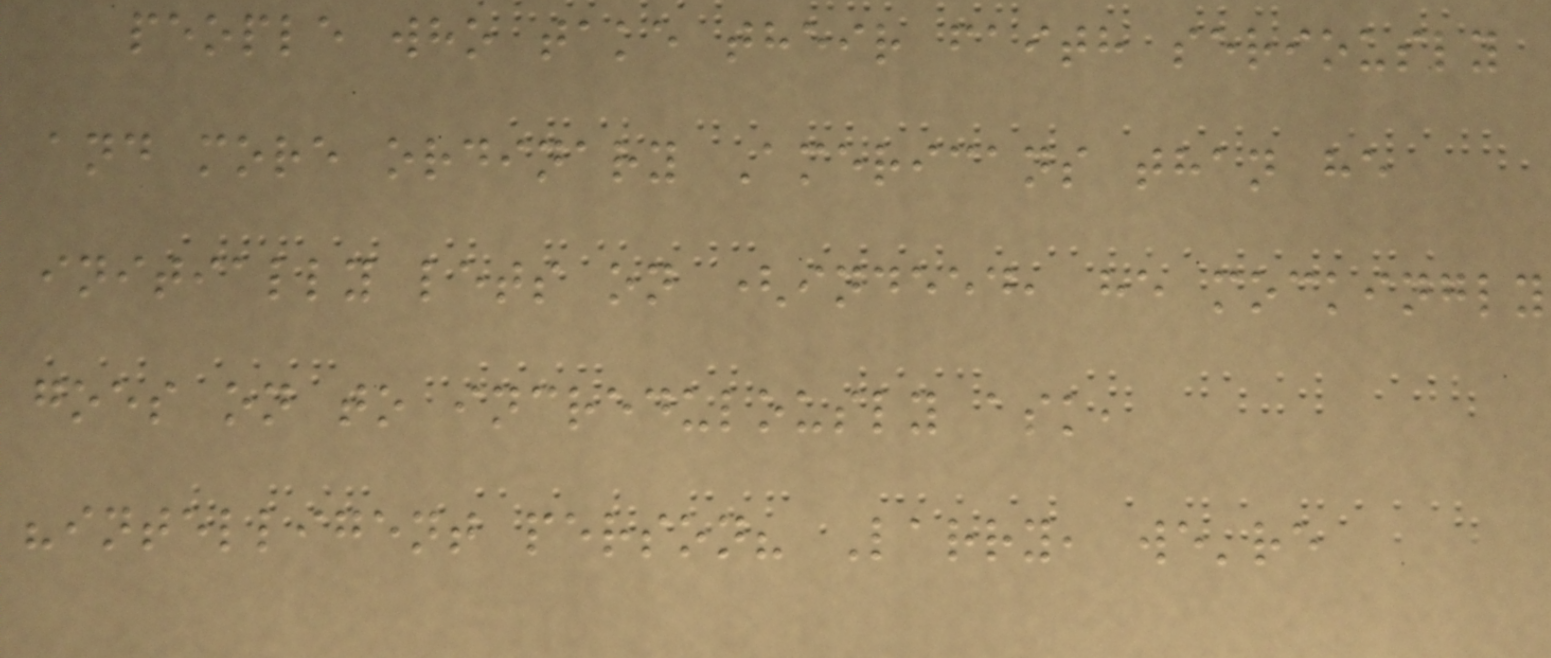people who take their faith seriously
and more ordinary Americans than he
initially lets on (indeed, he mockingly
goes on to incredulously ask,
"intelligent person? Larry, we're
